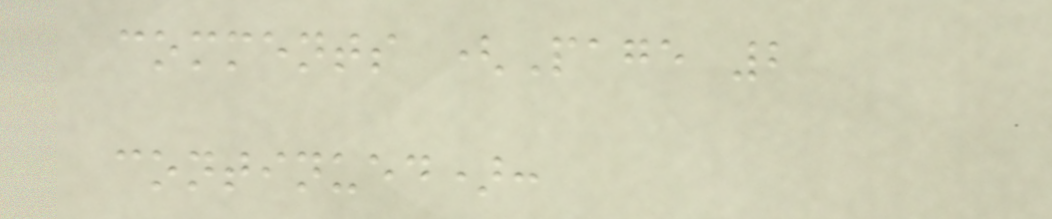comments (Page 2
continued):
